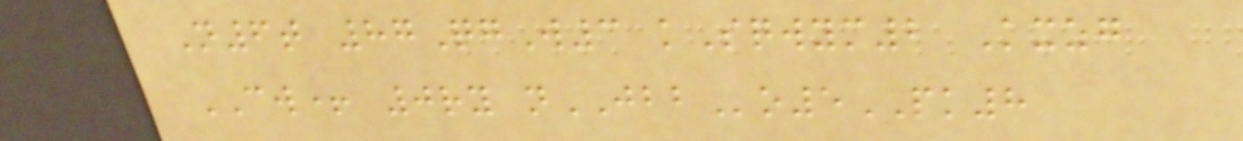N6t 87QgW3 kSqwym2 Kxzg
CW+ 0ry nJBBo5PK8
